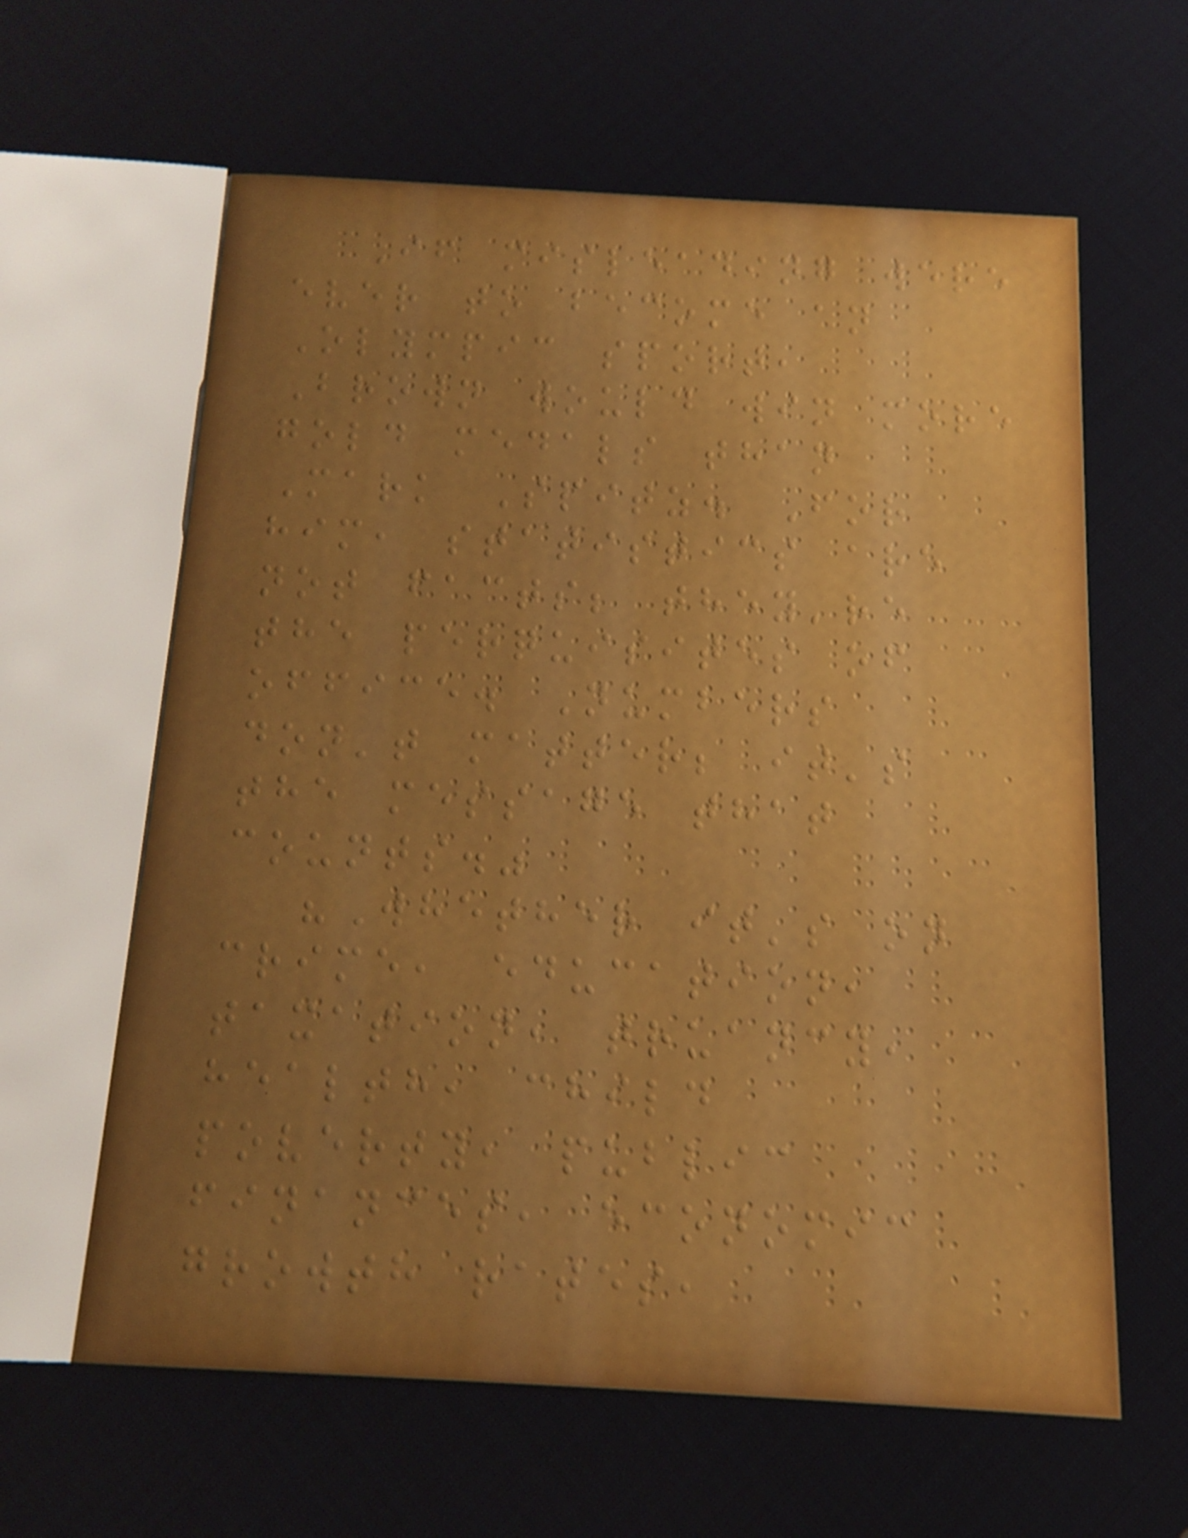If misleading were
ever to become an
Olympic sport,
Brown would win more
gold medals than
Mark Spitz. For
him, statistics are
not facts; they're
the perquisites of
office. Numbers
don't matter; it's
the message that
counts."
"Whether it's on
crime, education,
taxation, truancy,
health, child
poverty, public
finances, economic
growth rates,
